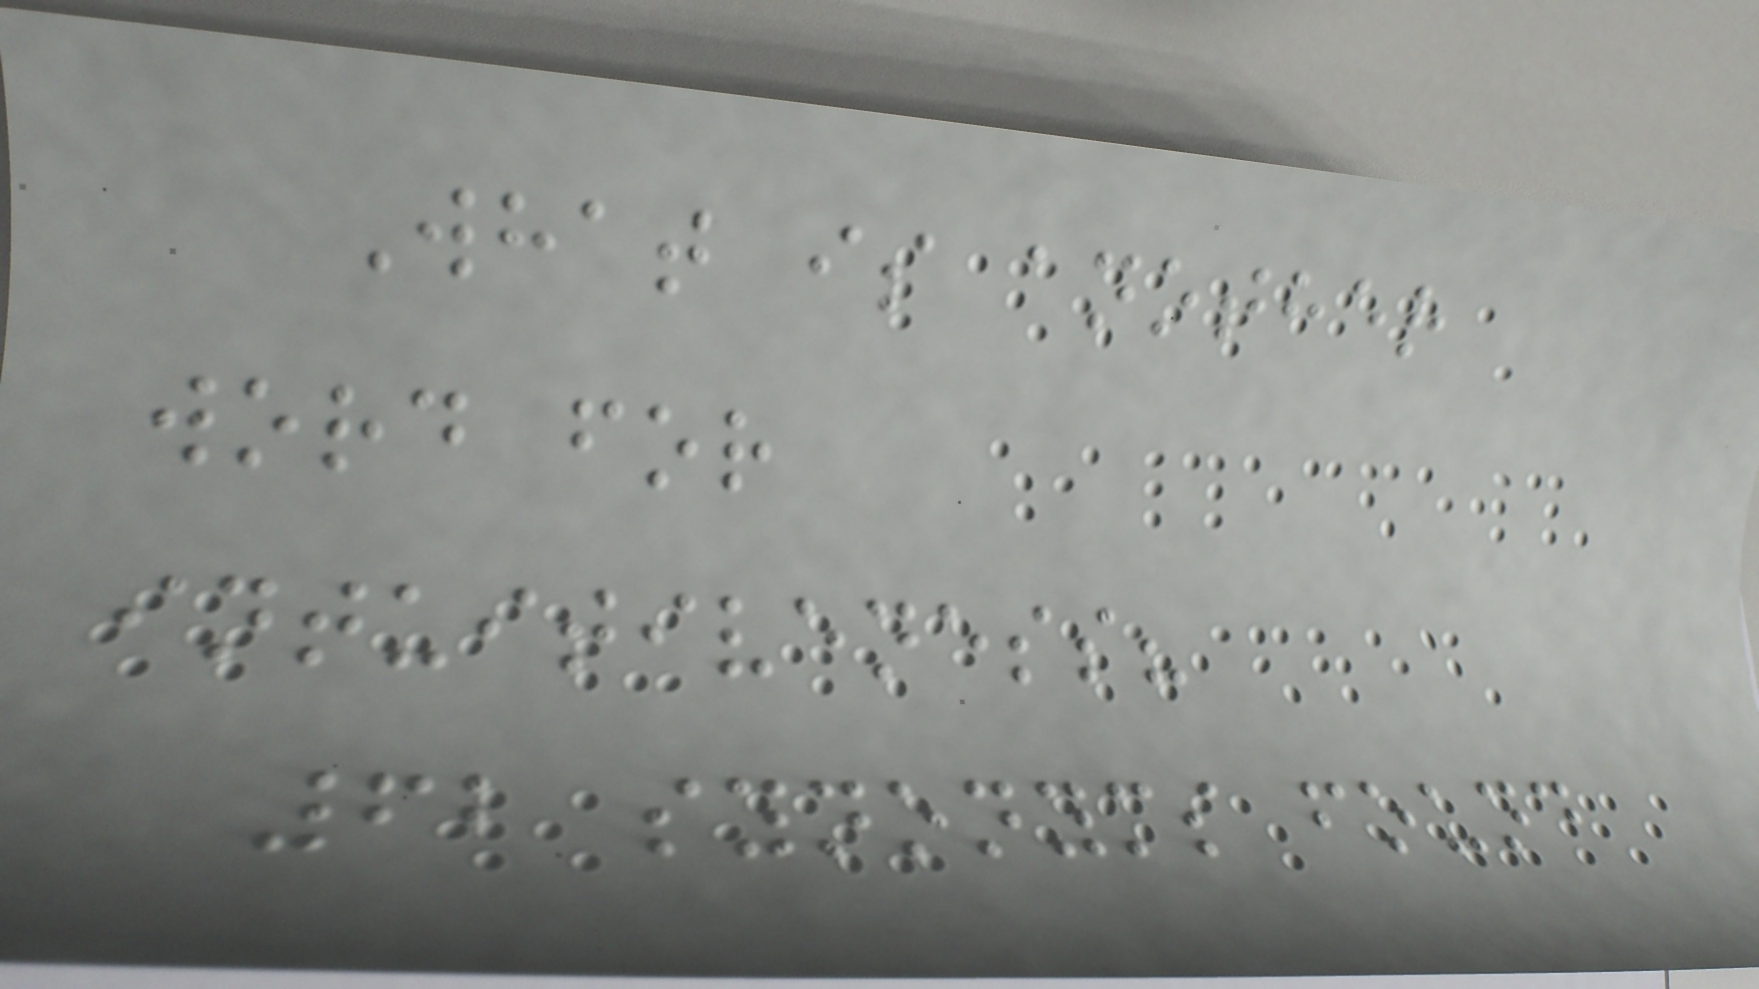What is another
word for
intuitiveness?
62 synonyms found
